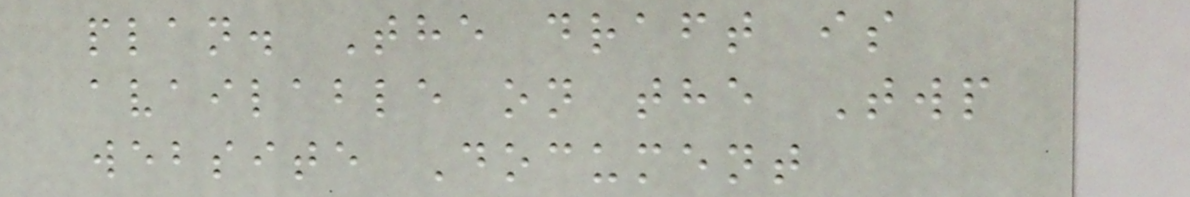plan. The draft is
available on the Twp
website Document
